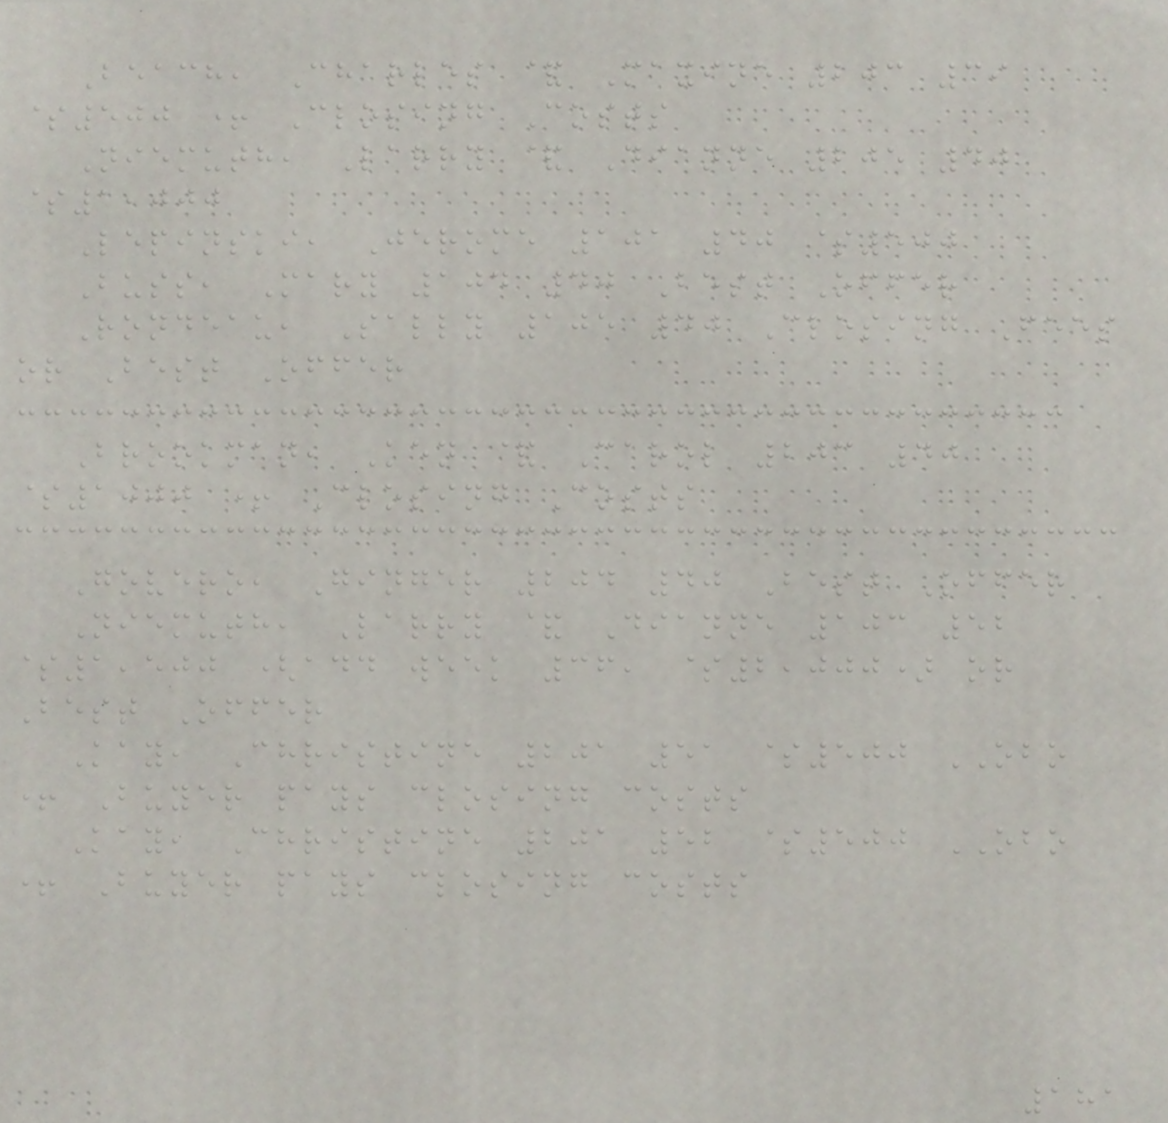Beach, Charles & Maxine 203 39
$500 + Closing Costs
Niemuth, Larry & Dianne 205 40
$1,000
Lepinski, Jerome 101 40 $500
Buss, Mary 104 40 Best Offer
Rondeau, Sally 105 40 Closing Fees
or Best Offer
Brookman, Ken & Carol 203 40
$1000 + Closing Costs
Govero, Ginger 204 40 Best Offer
Niemuth, Larry & Dianne 103 52
$1,500 (add week 36, $2,000) or
Best Offer
Kay, Christine 201 51 $500 OBO
+ Buyer pays closing costs
Kay, Christine 201 52 $500 OBO
+ Buyer pays closing costs
181
